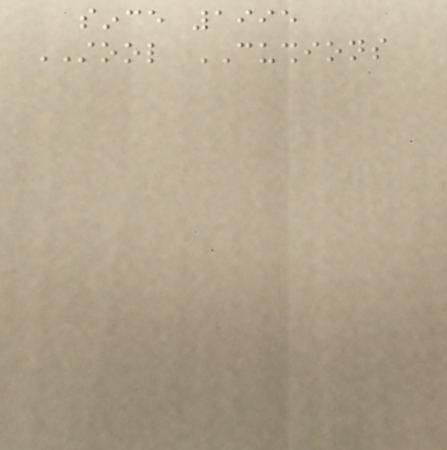since 1995
STOOL CUSHIONS
